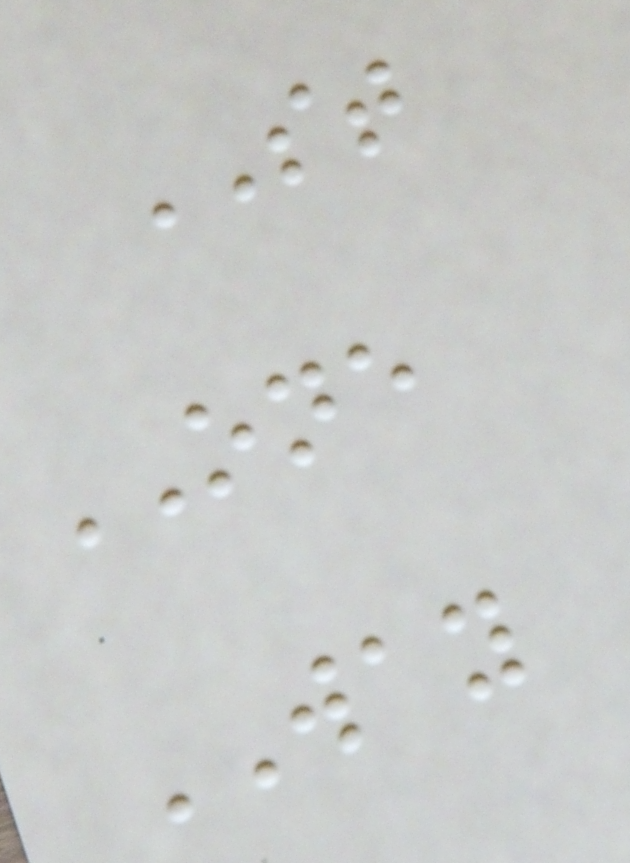ST
ONE
WAY
